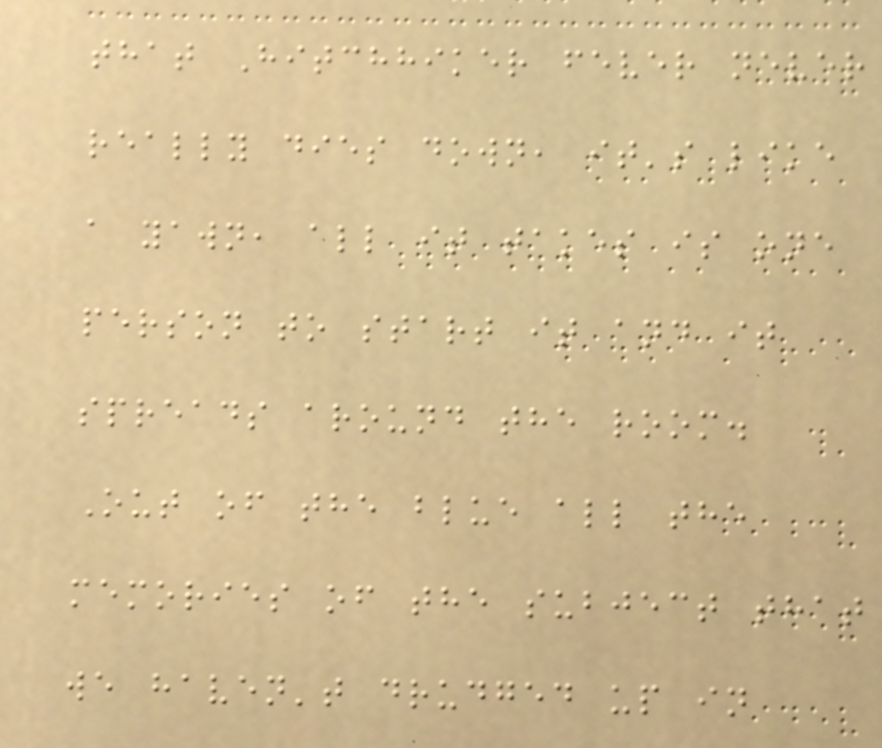that Hitchhiker fever never
really dies down, it's like
a yawn, all it takes is one
person to start it and it
spreads around the room.
Out of the blue all the
memories of the subject that
we haven't drudged up in
